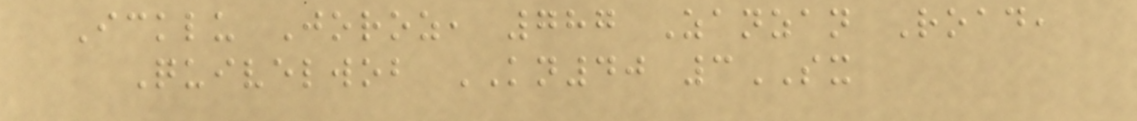Icklu Joroz, 787 Zanzan Road,
Quivelwob KN40 3SX
